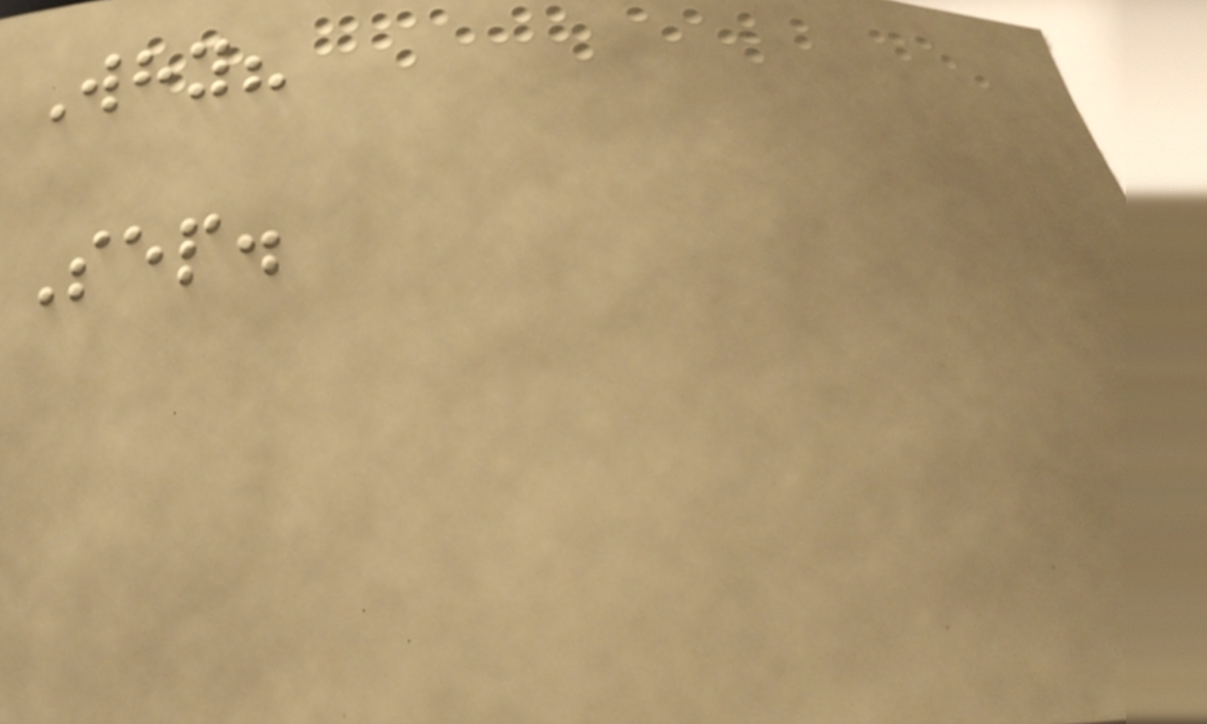Why?
Sep.
